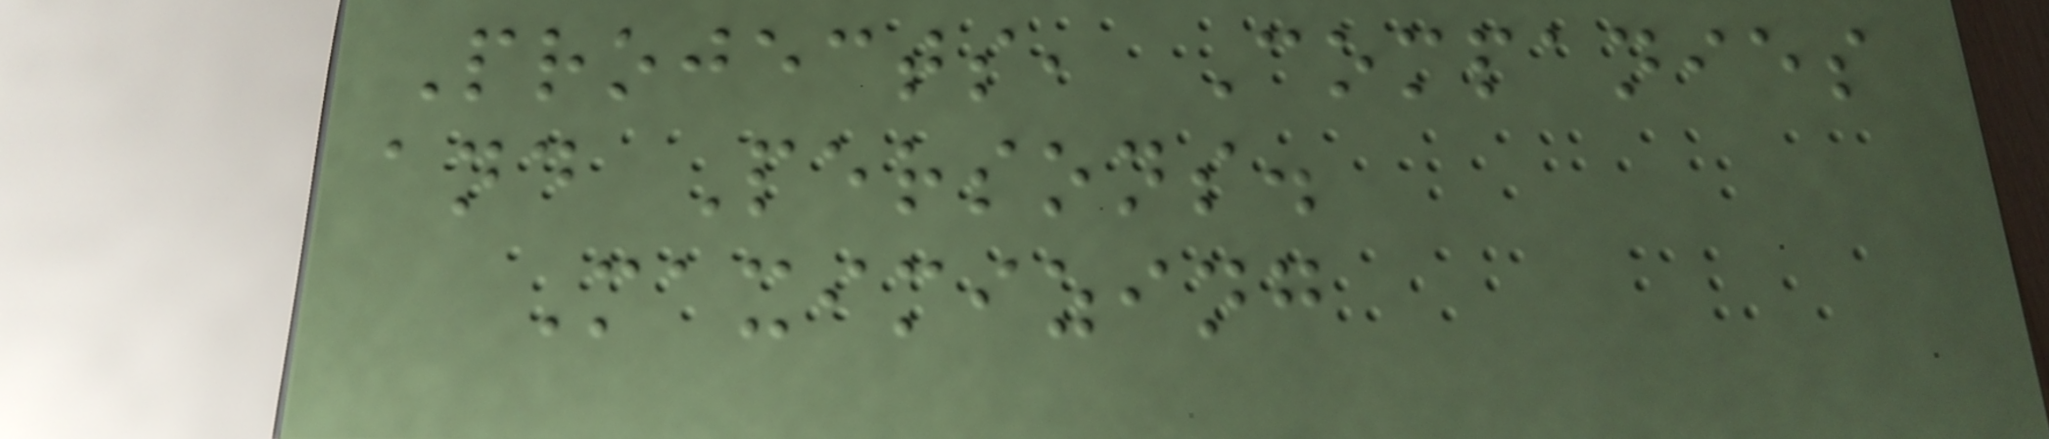Projects, Companies
and Persons.
Maximizing
